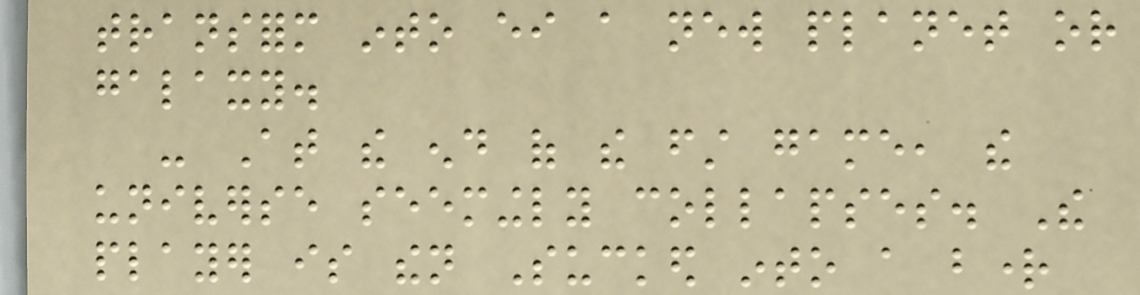transform into either a new planet or
galaxy.
- At the end of the first game, the
universe seemingly collapses. The
player is then Sucked into a bright
